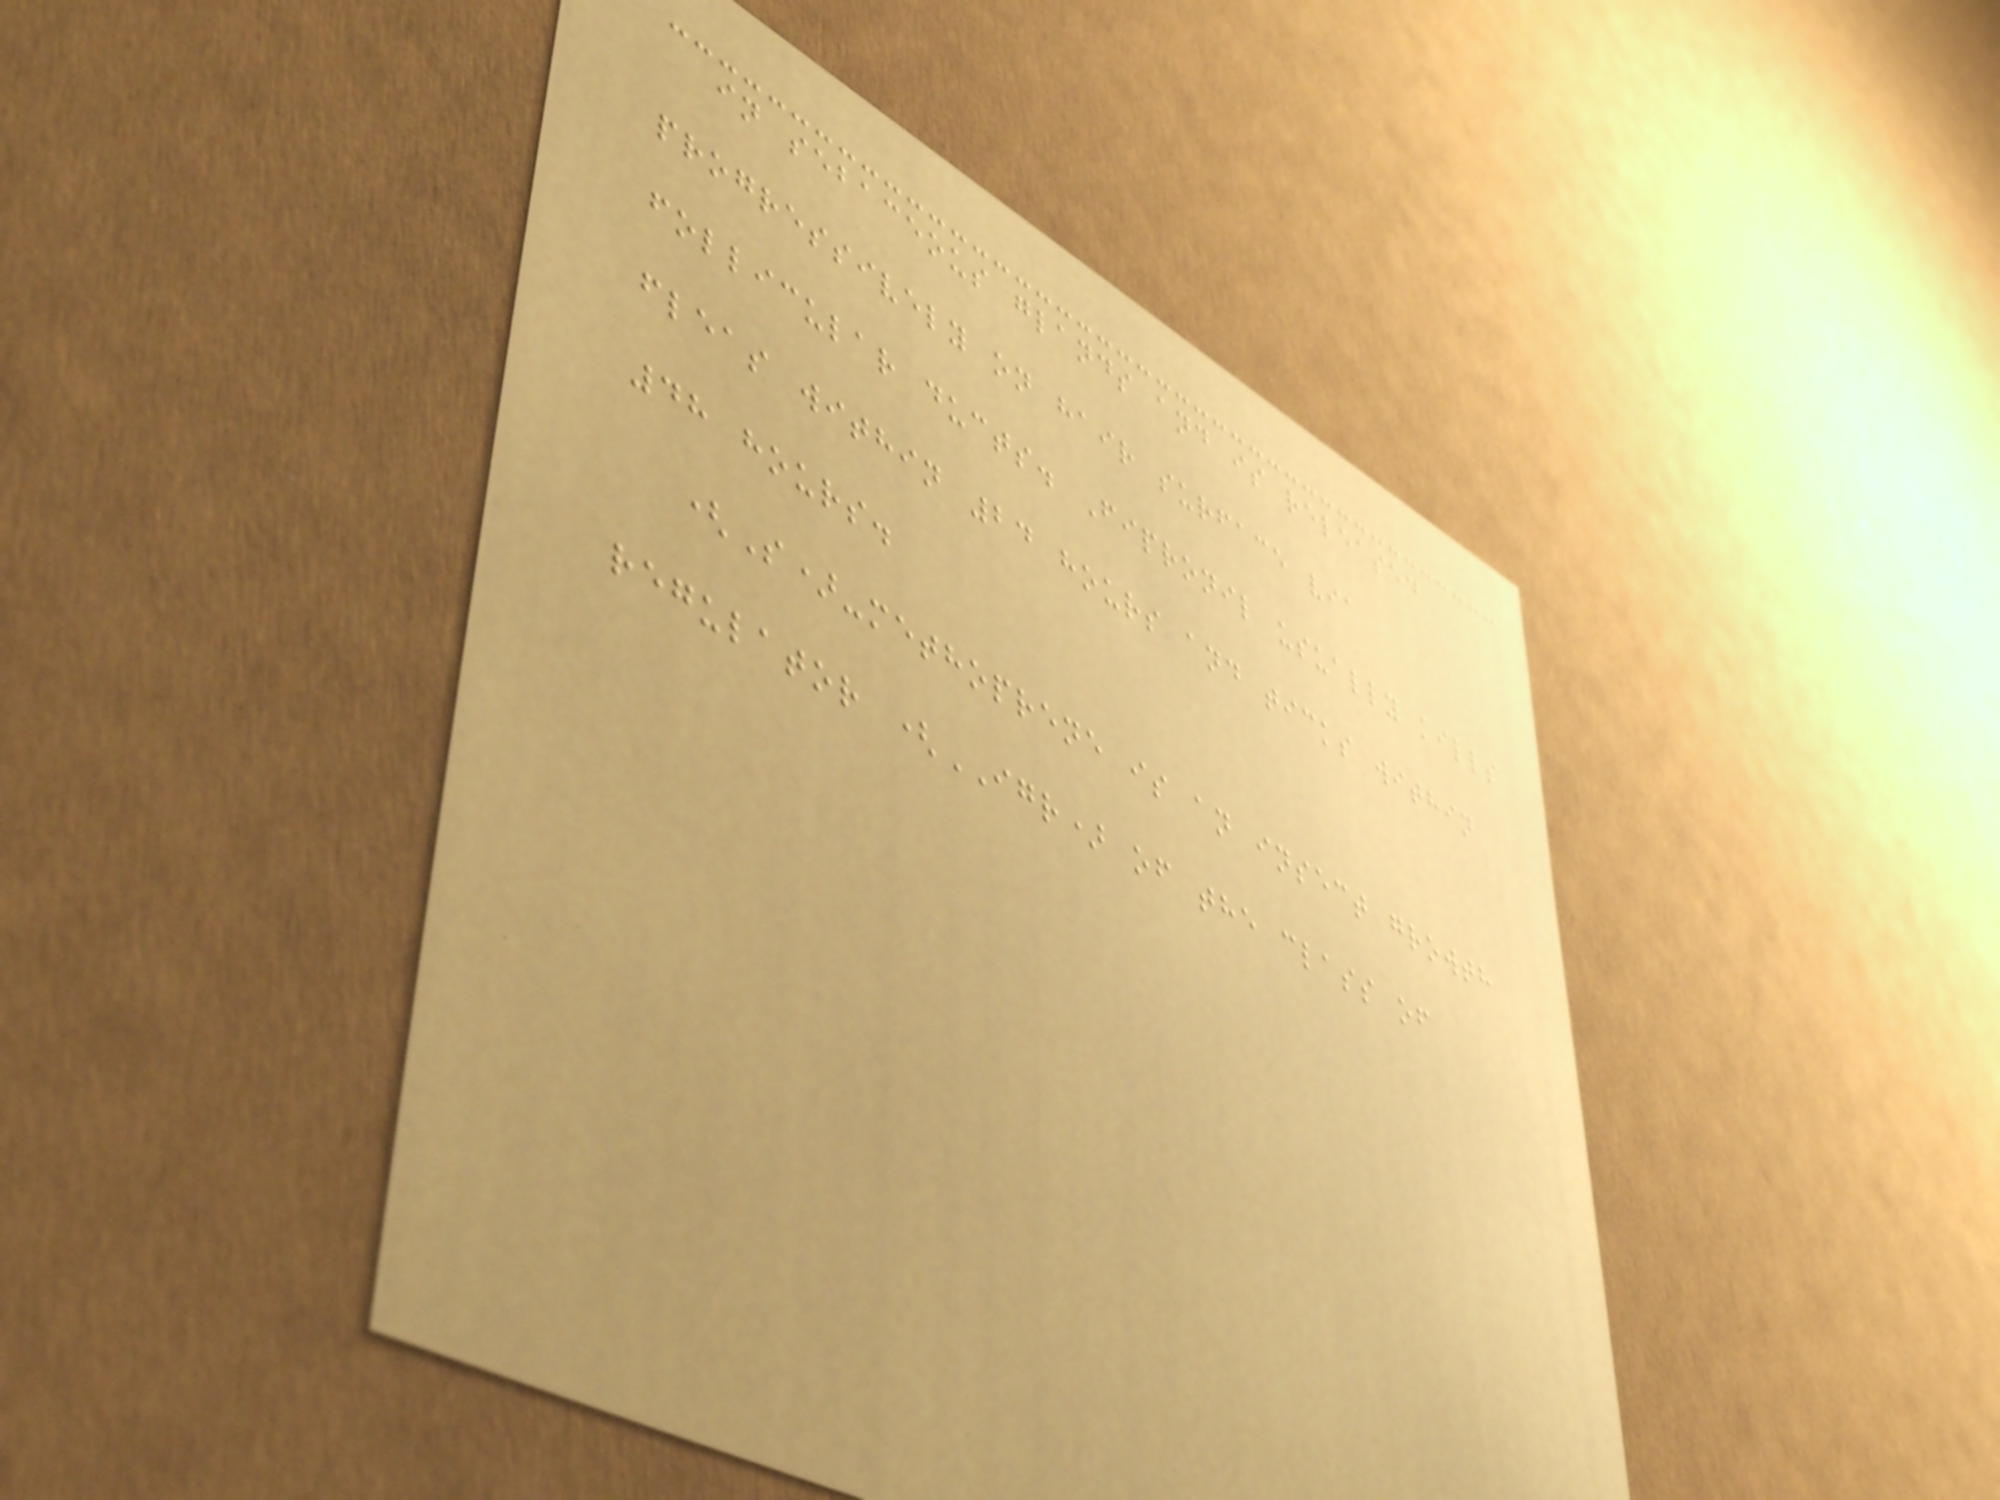in sebaceous glands and is released
progressively on hair surface via
follicular ducts. Fipronil usually kills
fleas within 24 hours and ticks within
48 hours.
(S)-methoprene is an insect growth
regulator (IGR) of the class of
